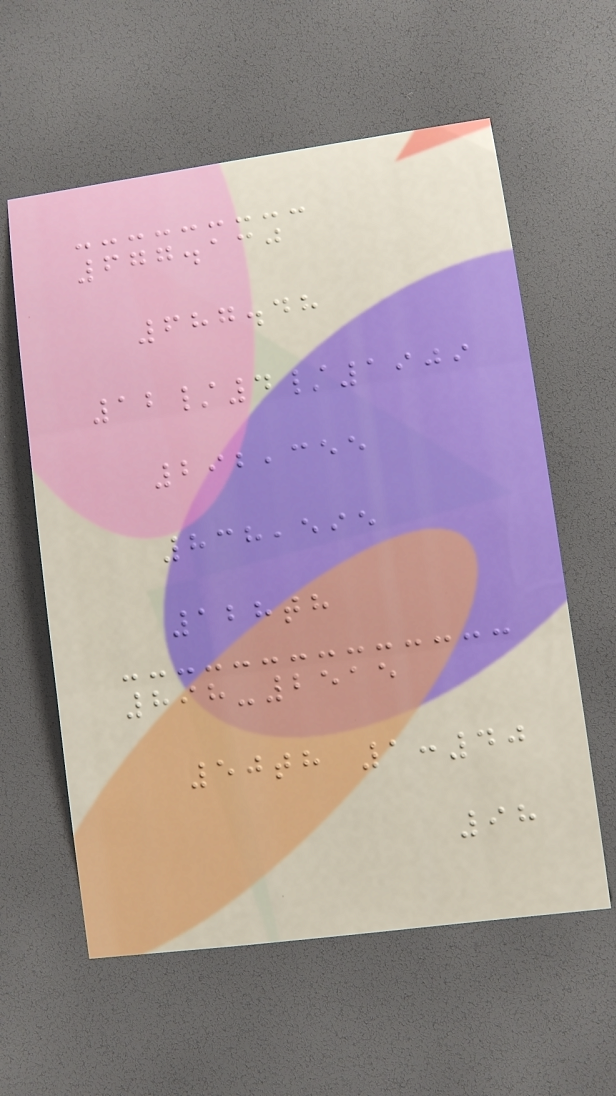677.130
687.48
12/4/1909
292,355
838,595
128th
898-2515
50th 1:40
98
